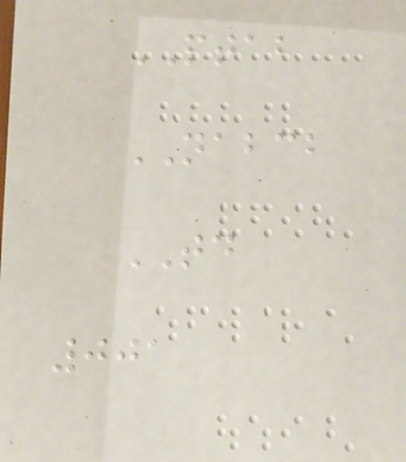PTAB
NABCB
TD
001
